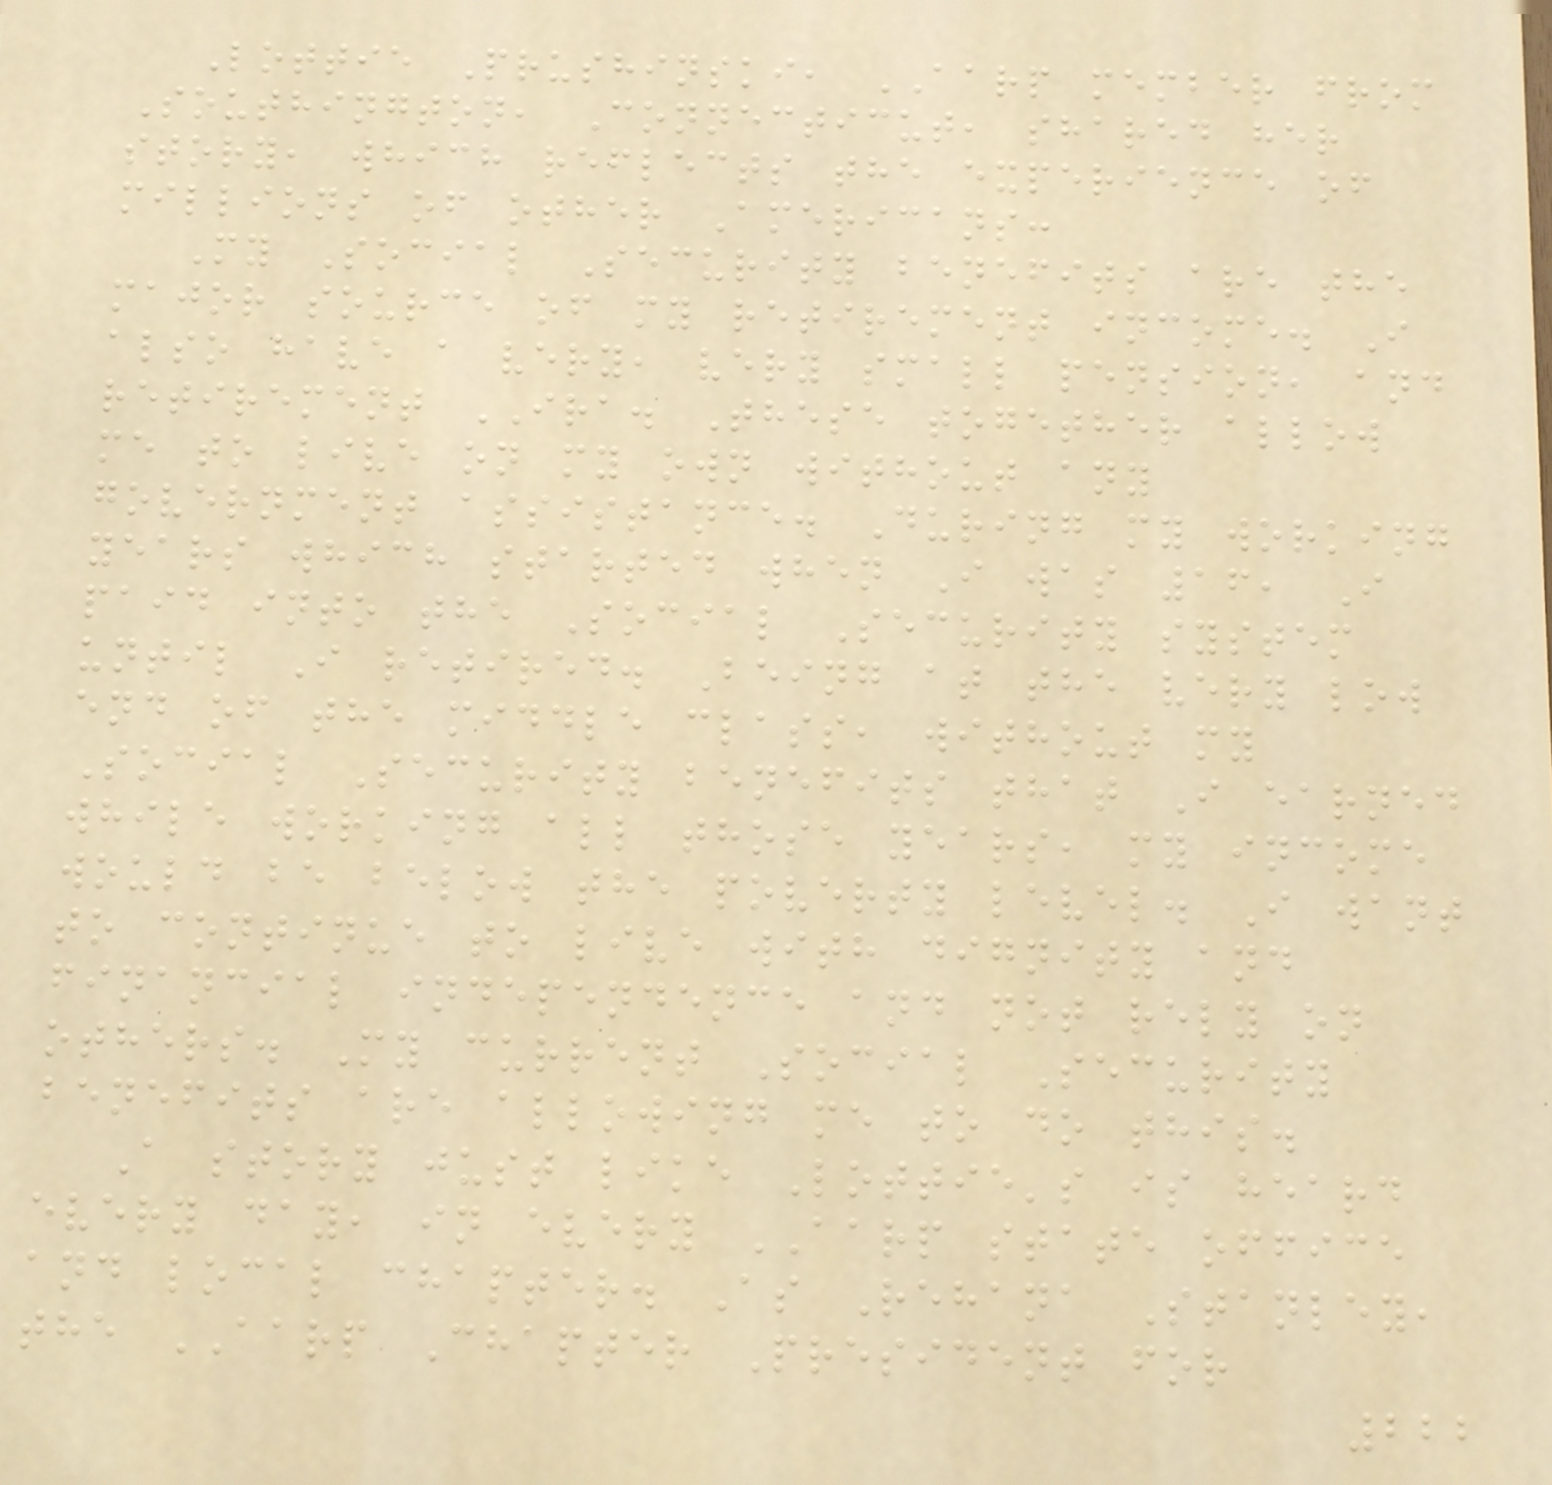Lottie Prushinski, AARP member from
Southington, Connecticut, shared her
story, which reflects the experience of
millions of other Americans:
My Social Security benefits are the
major source of my retirement income. I
also have a very, very small pension, and
retirement IRA. These together allow
me to live on my own without any
government assistance. During my working
years which started when I was 16, I
paid into the Social Security system
until I retired. Being at the very low
end of the middle class, without my
Social Security benefits that I earned
while working all those years, my income
would be below the poverty level. I want
to continue to live with dignity and
financial independence and not rely on
others. My current Social Security
benefits are allowing me to do this.
A story just like Lottie's is heard
every day, in every AARP state office
and local chapter. As Rehana Stanley,
the AARP Chapter President for
222
